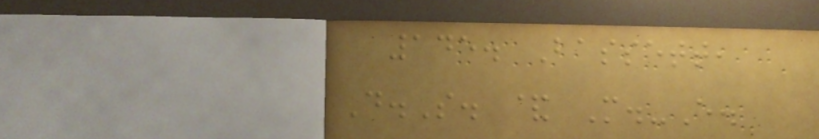145. Bassett,
D.S. & M.-E.
